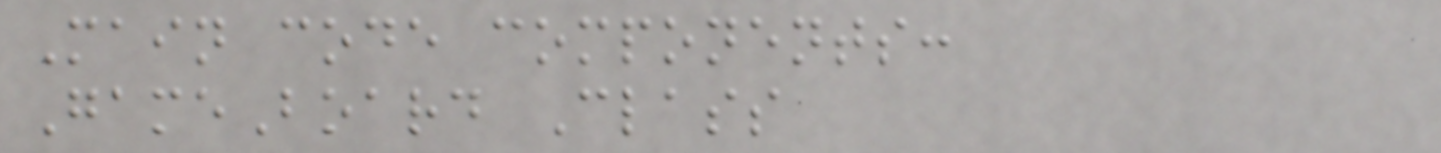Main code components:
GameBoard Class
